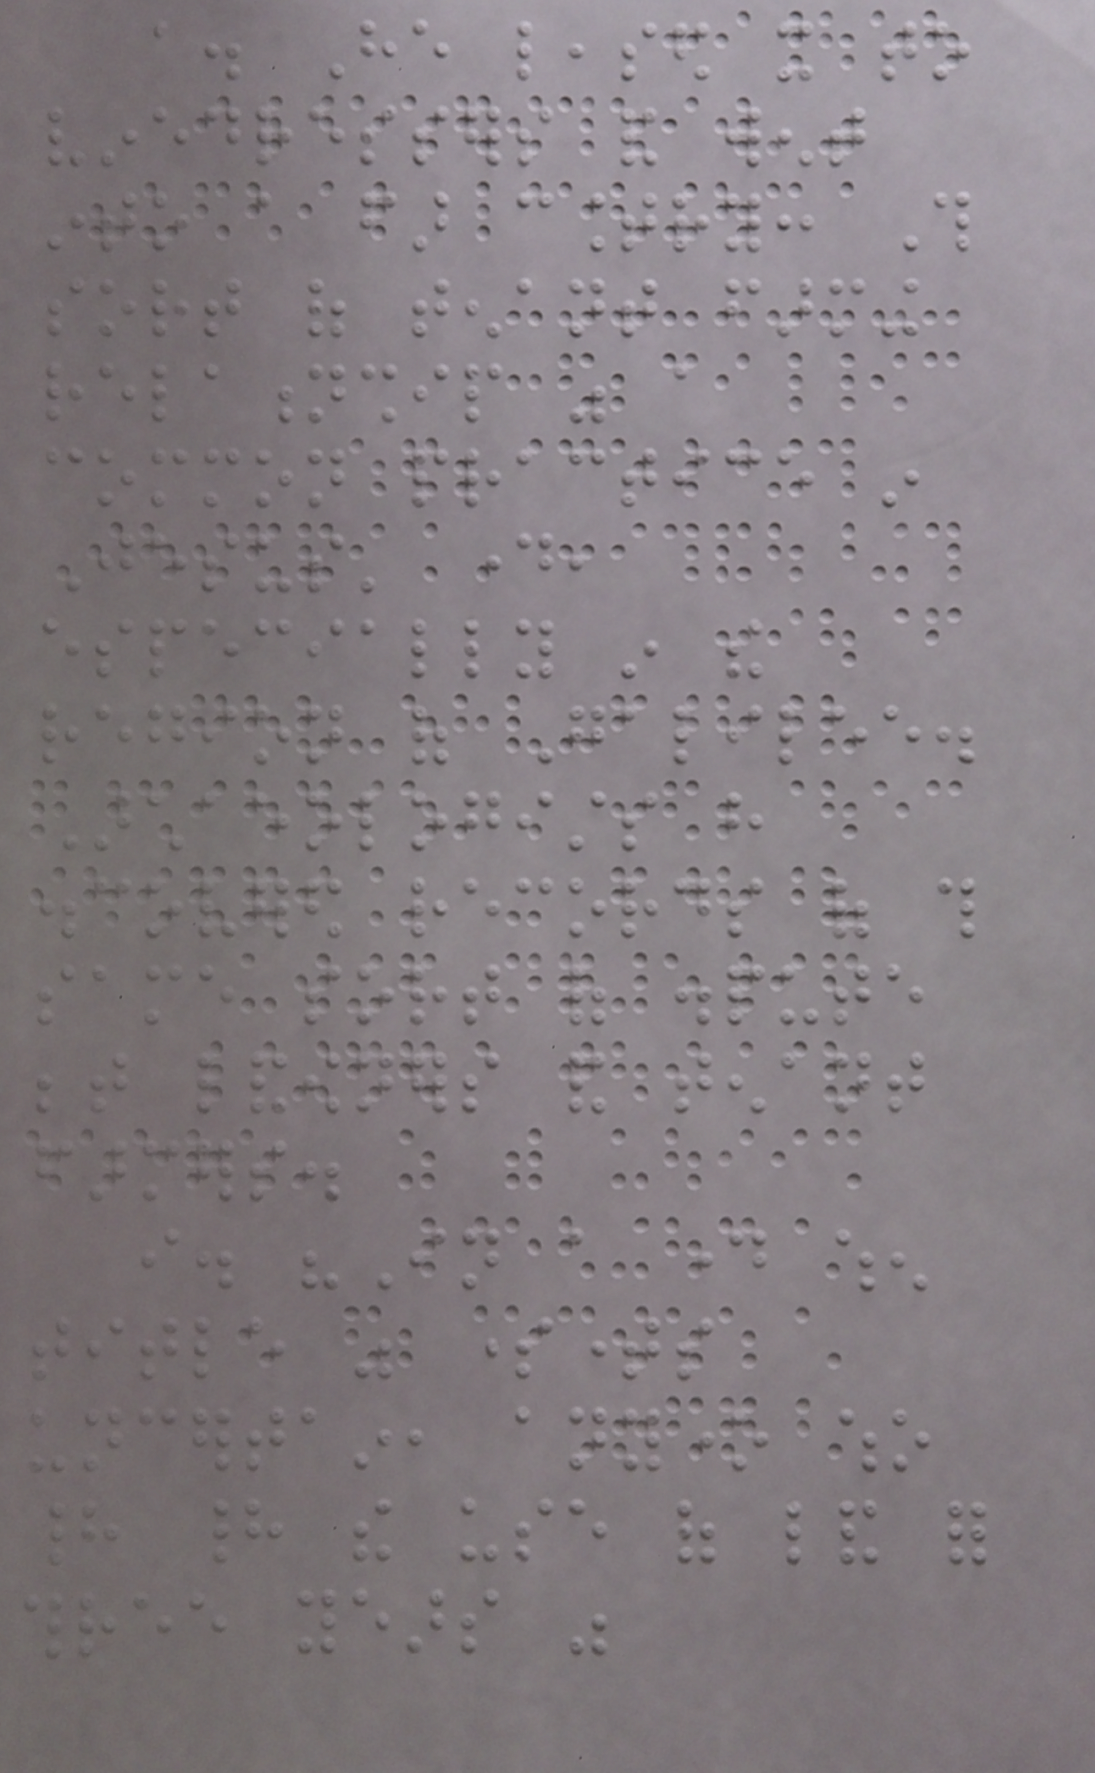a. He leased it to
vinedressers and went
into a far country: This
sort of tenant farming
relationship was a
common practice in
Jesus' day,
especially in the
region of Galilee.
Archaeologists have
discovered records of this
same sort of dispute
between landowners and tenant
farmers.
i. "In a day when
title was sometimes
uncertain, anyone who
had had the use of land for
three years was
